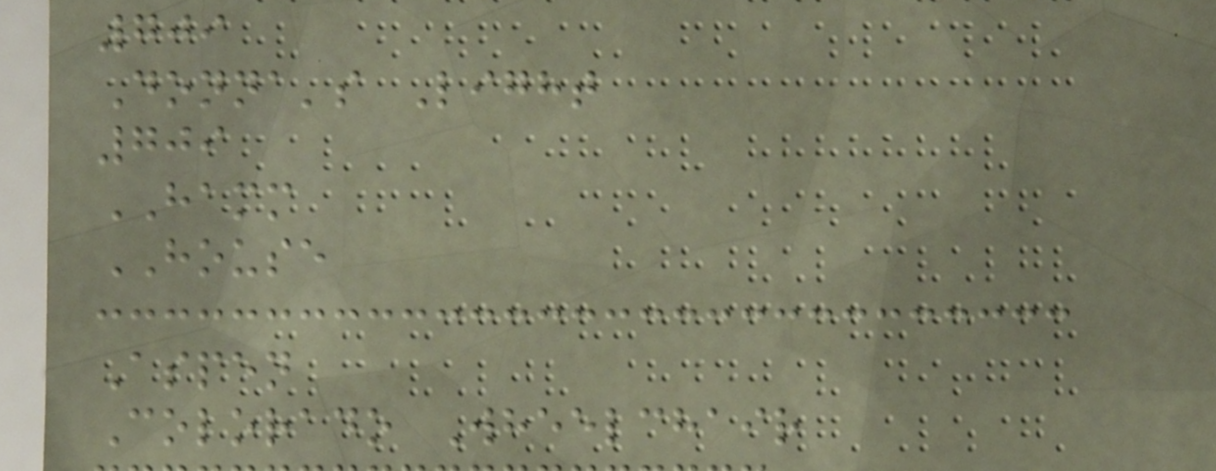709
Donna's Light
709
HAMM
HOUSE
Aspen
Colorado Wheelchair
